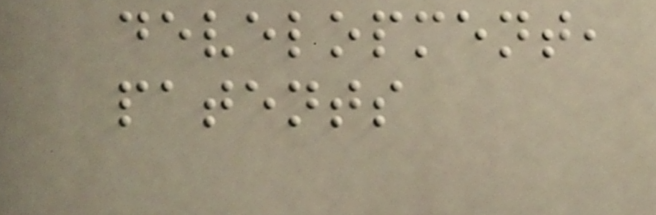development,
patents
